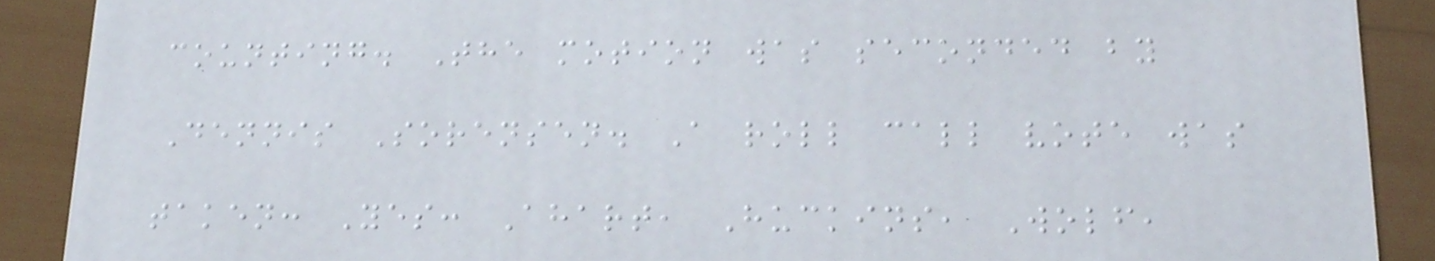counting. The motion was seconded by
Dennis Sorensen. A roll call vote was
taken: Yes: Ahart, Huckins, Wolf,
